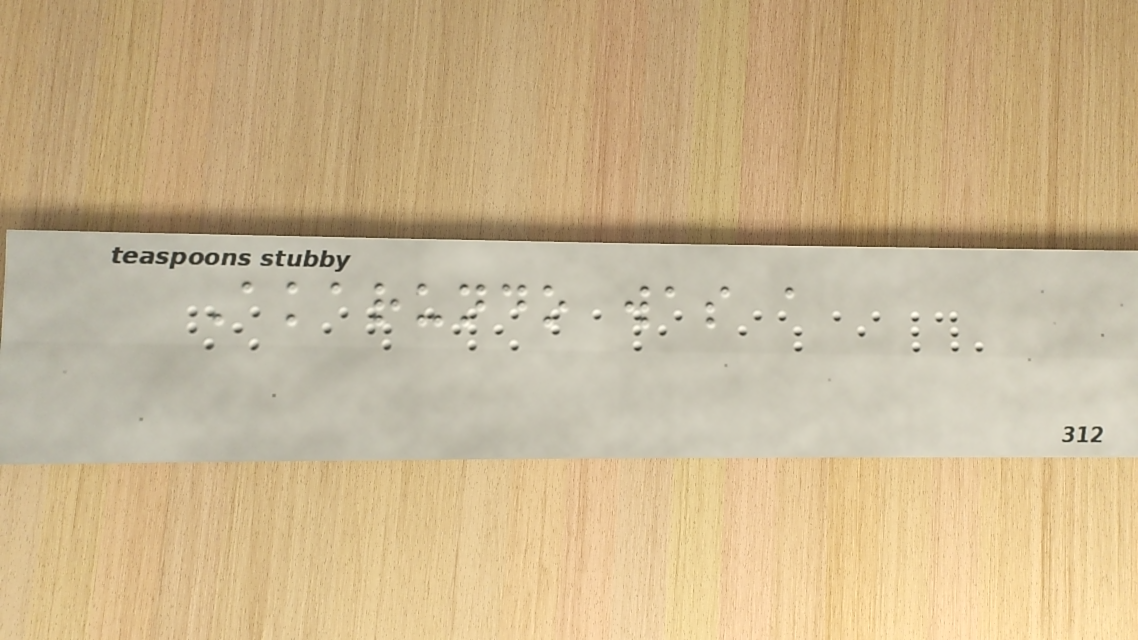Akarundo was a
